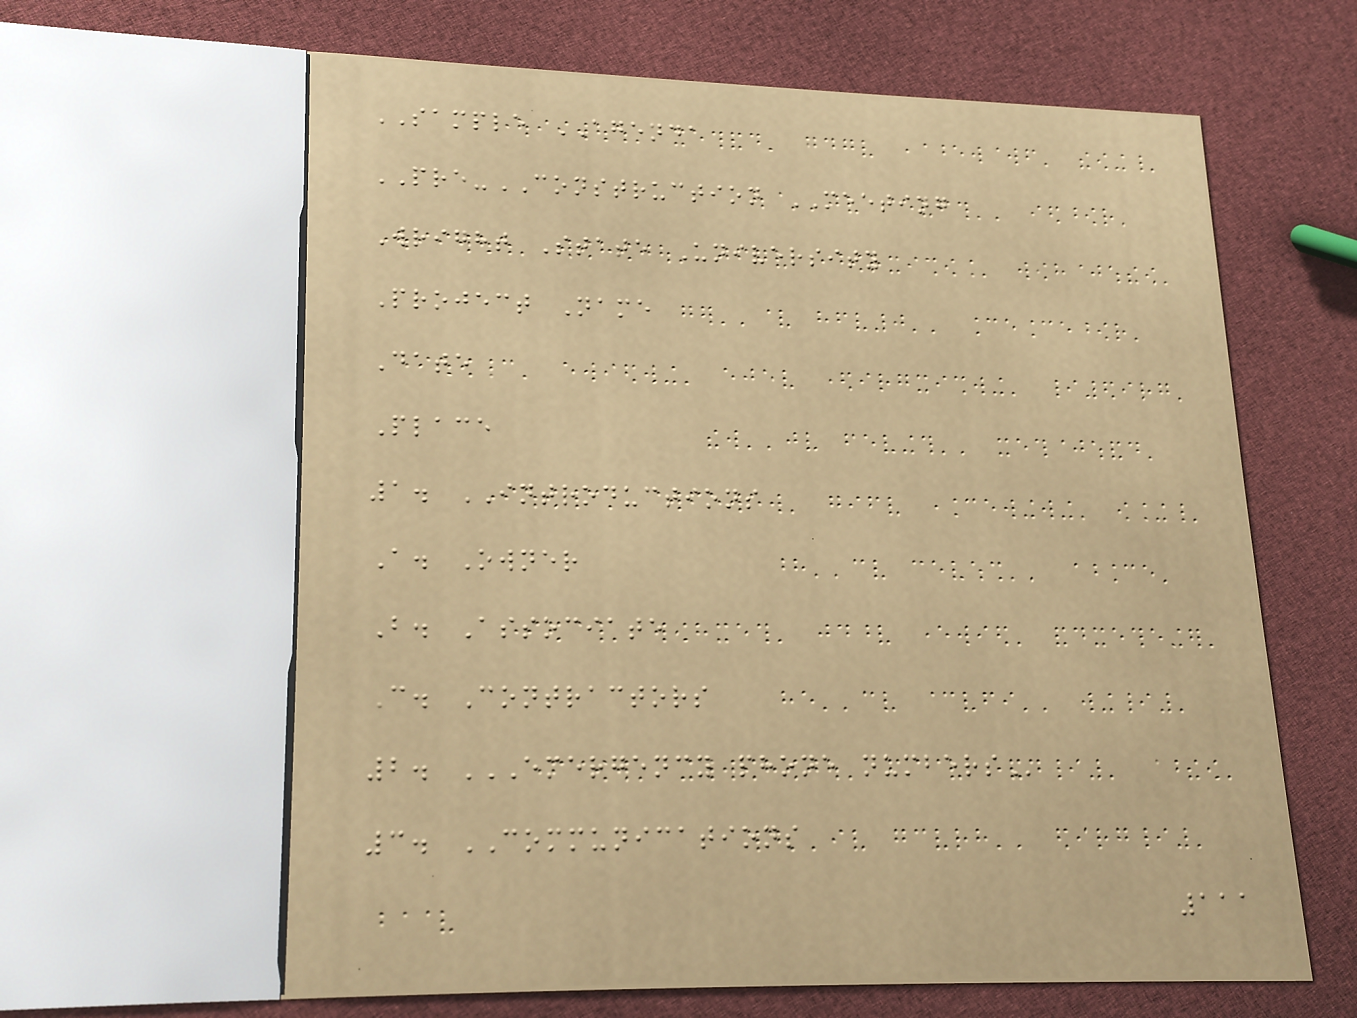SAMPLE AGENDA
PRE-CONSTRUCTION MEETING
Wright State University
Project Name
Date
Place
1. INTRODUCTIONS
A. Owner
B. Associate
C. Contractors
2. EMERGENCY PHONE NUMBERS
3. COMMUNICATIONS
111
